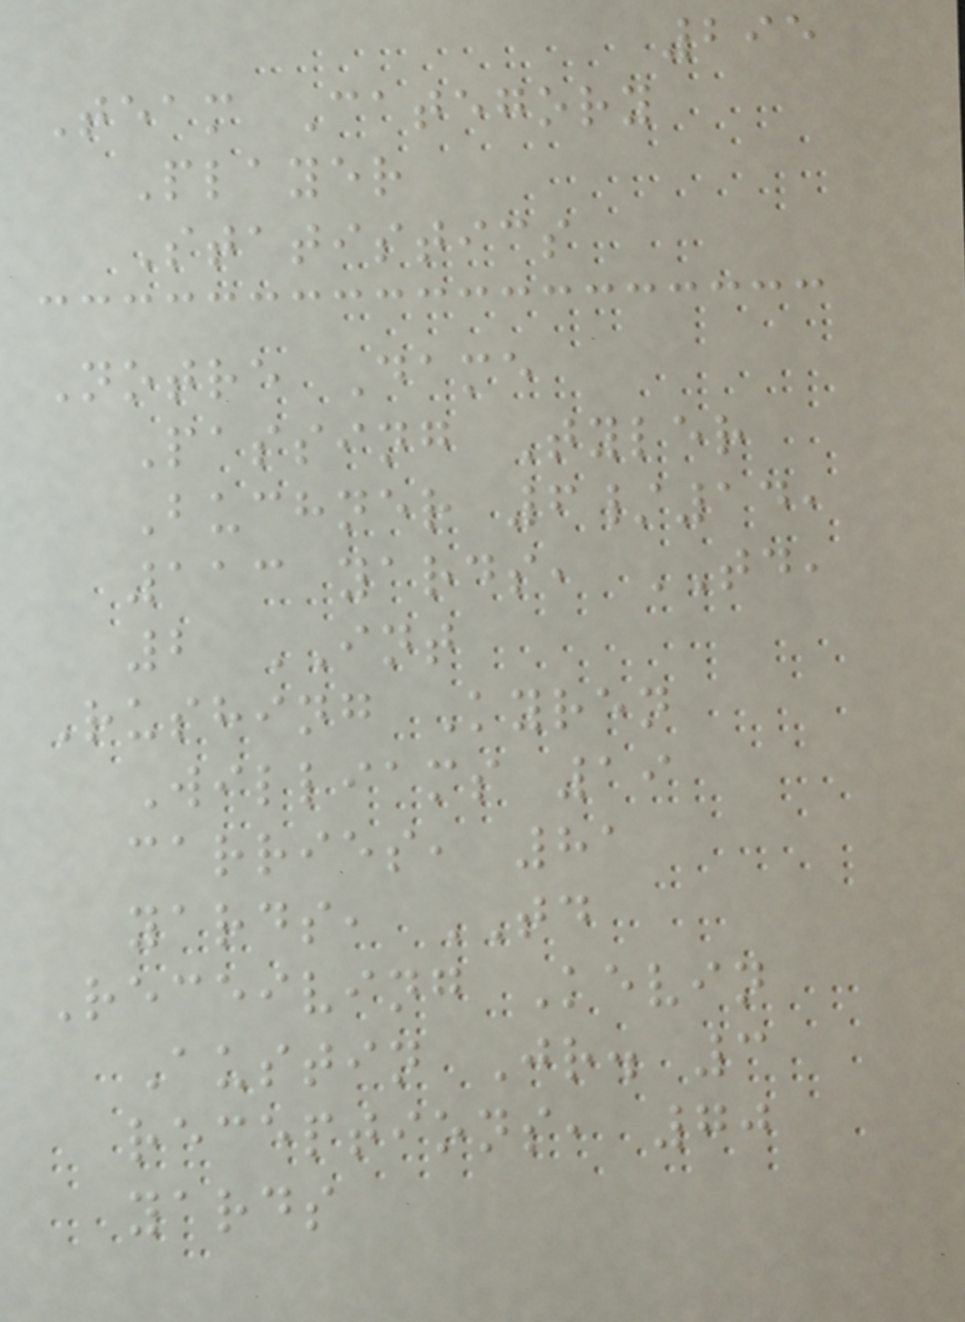295
Team Category
Player
Statistics
Notre Dame
Passing Tyler
Buchner 6/14,
113 yards, TD,
2 INT
Rushing Kyren
Williams 19
carries, 81
yards, TD
Receiving Kevin
Austin Jr. 3
receptions, 70
yards
